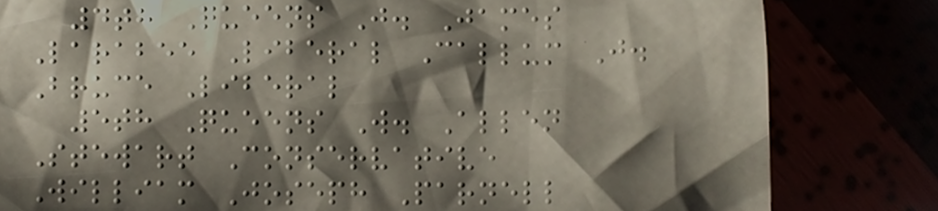4th Queens J. James
Larabee Liberal Callum J.
Bruce Liberal
5th Queens W. Allen
Stewart Conservative
William Joseph Parnell
